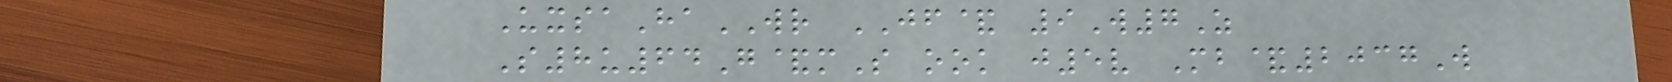UxsaHaWR JF& 9W7Z
S8u64G&mS ook j5v Mb&2037W
